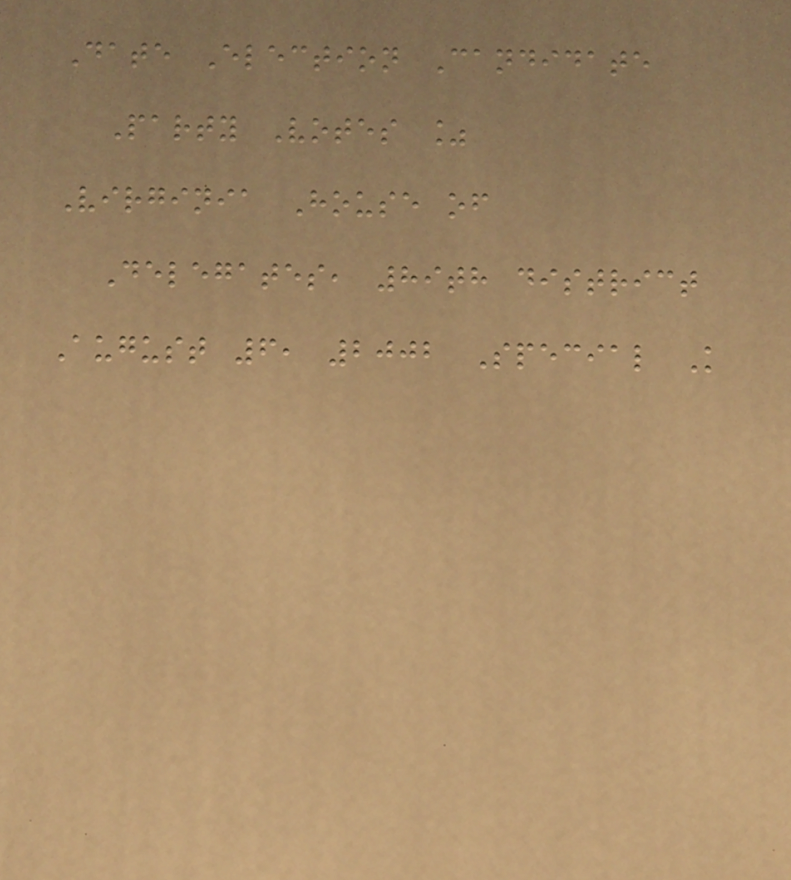Date Election Candidate
Party Votes %
Virginia House of
Delegates, 89th district
August 6, 2002 Special K
